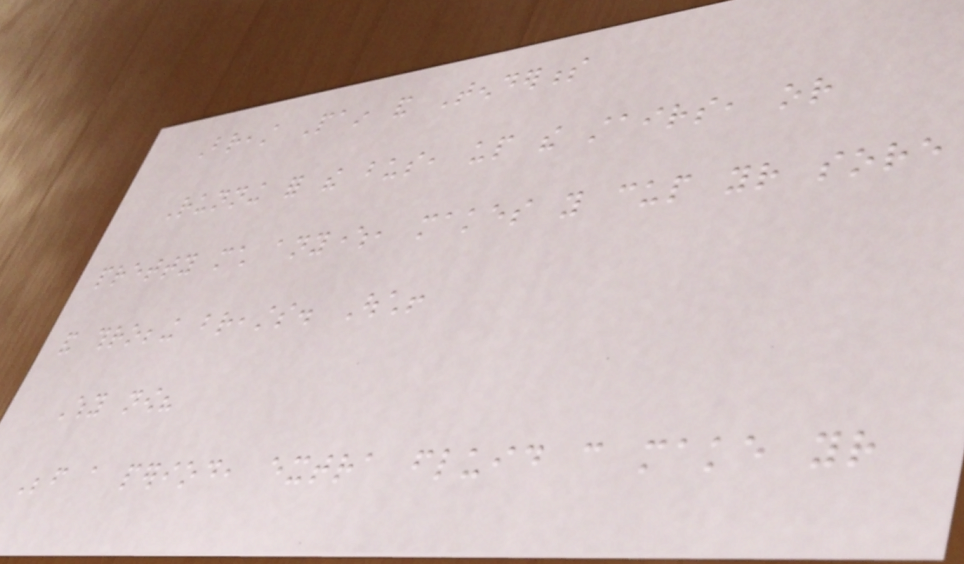Breast Pain and Tenderness
Running for the bus, up the stairs, or
pretty much anywhere, makes you cup your sore
and throbbing breasts. Ouch!
Why now?
Before a period, extra fluid can make your
